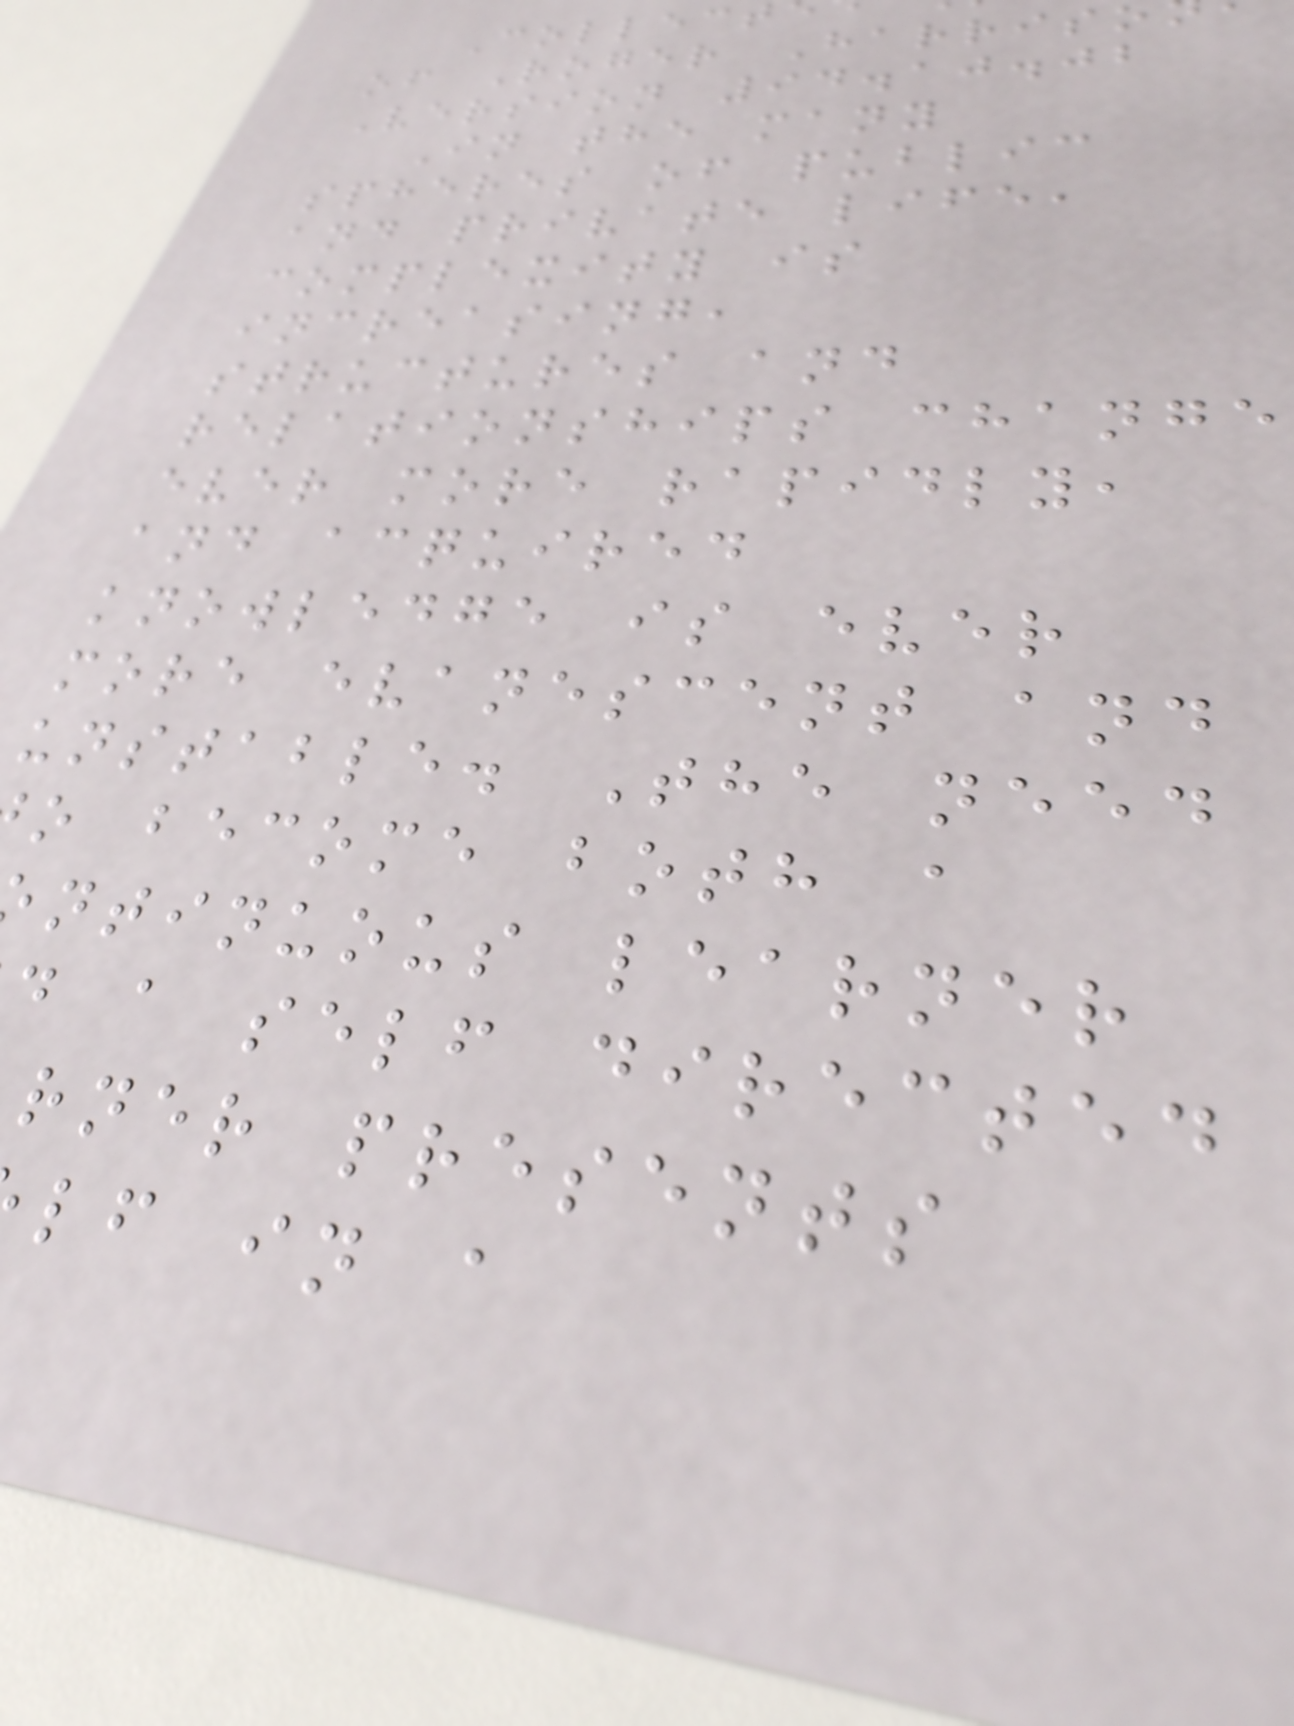Collect
of Roger Harriso
Version 94.10.02
In the many
spheres of public
and private life,
complexity is
increasing,
structures and
relationships change
ever more rapidly,
and acquired
knowledge is ever
more evanescent and
unstable. The need
o become both a
ntinuous learner
d a self directed
rner presents
lf in a
